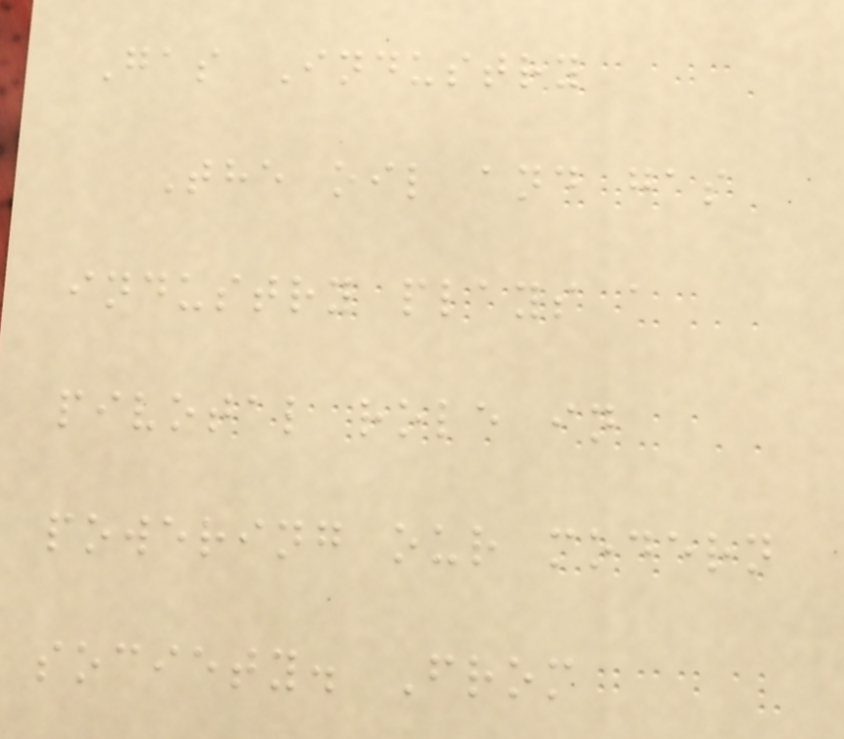Gas Industry
The oil and gas
industry plays a
pivotal role in
powering our modern
society. From
